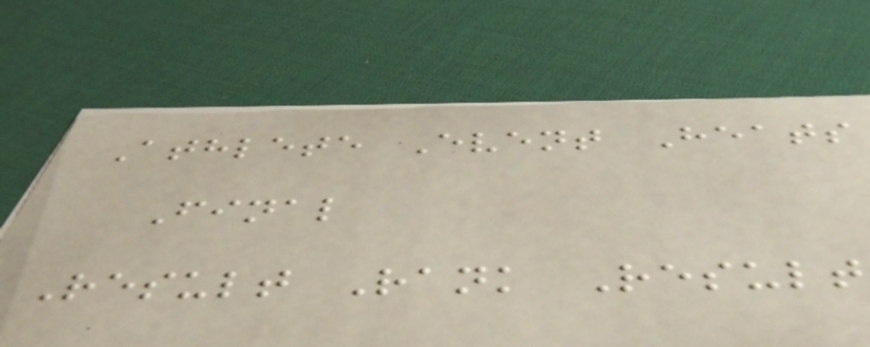Athlete Event Heats
Final
Result Rank Result
